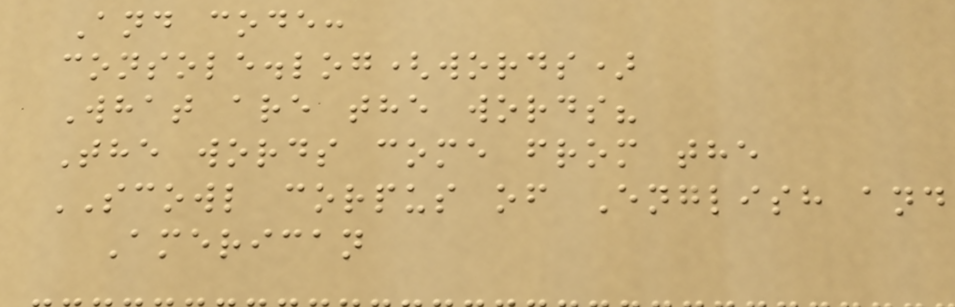And code:
console.log(words)
What are the words?
The words come from the
SCOWL corpus of English and
American
